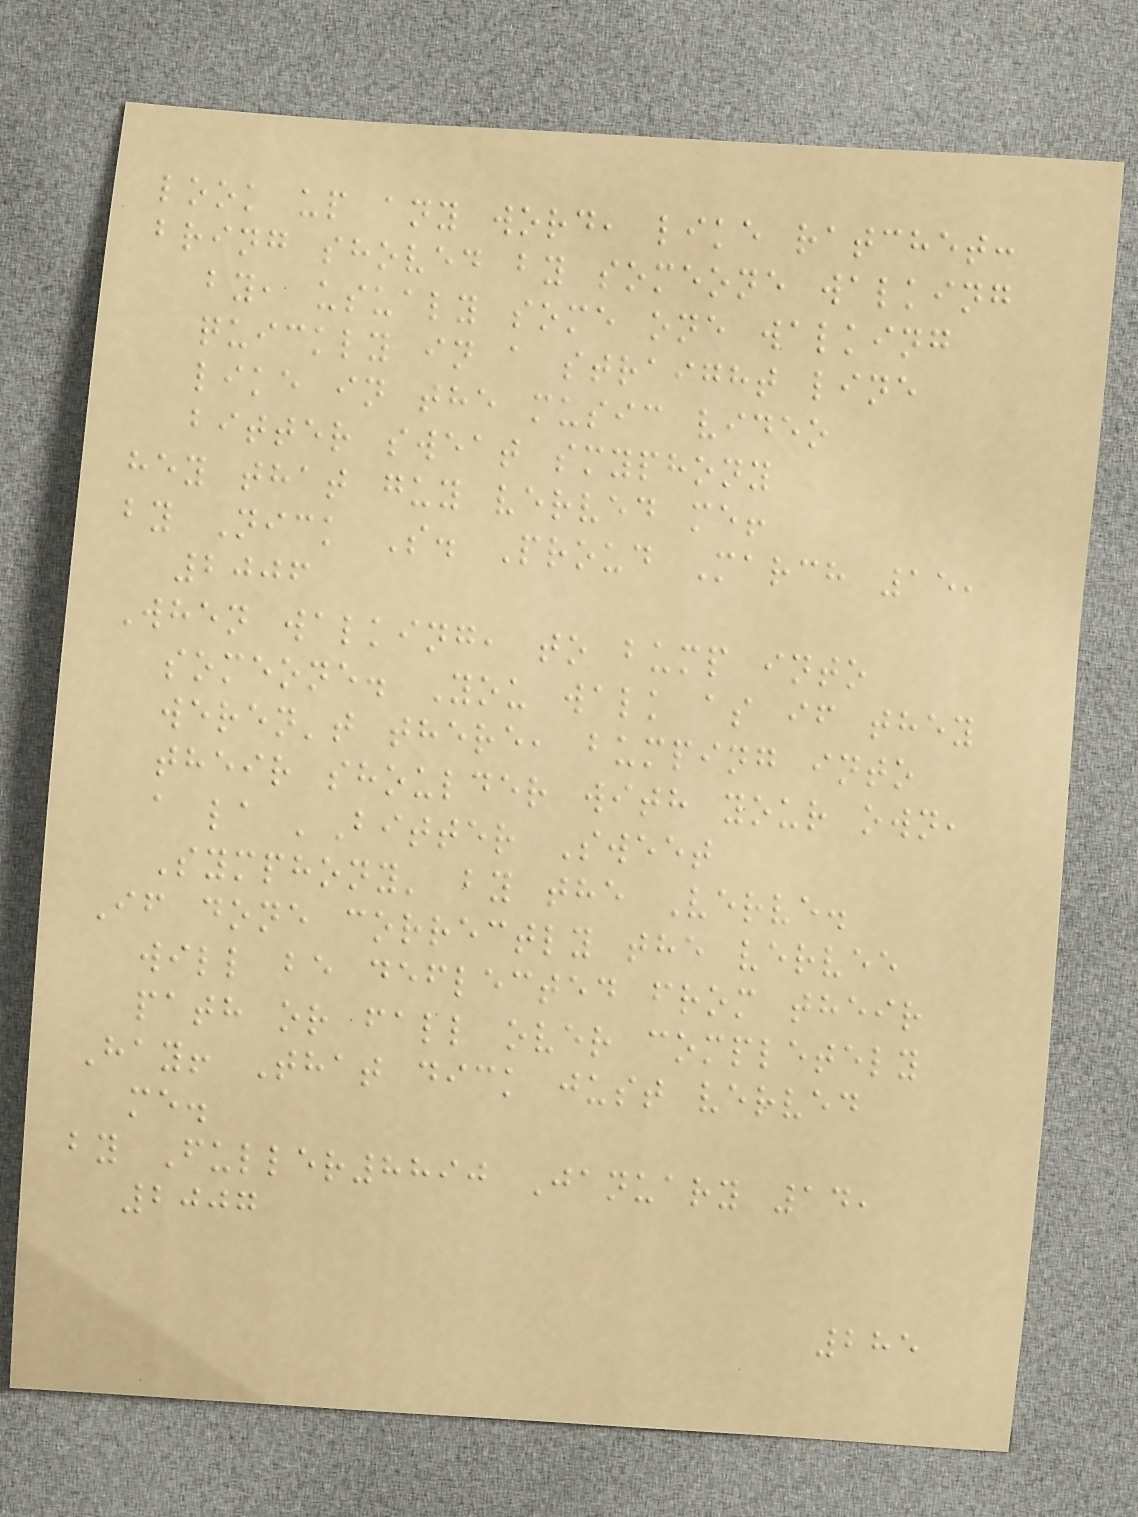look up any word, like ratchet:
bring shoved by someone walking
by, usualy some one walking
quickly in a straight line
like in the music video
bitter sweat smyphony
hey that guy verved me!
by Nick S. Proud March 15,
2006
When walking, to bump into
someone. You walk as if they
weren't there, bumping into
their shoulder with your own,
a la 'Bitter Sweet
Symphony' by the Verve.
If done correctly the vervee
will be deflected from their
path or fall over completely
Hay! That dick just verved
me.
by Fuller8890 January 14,
2007
285
